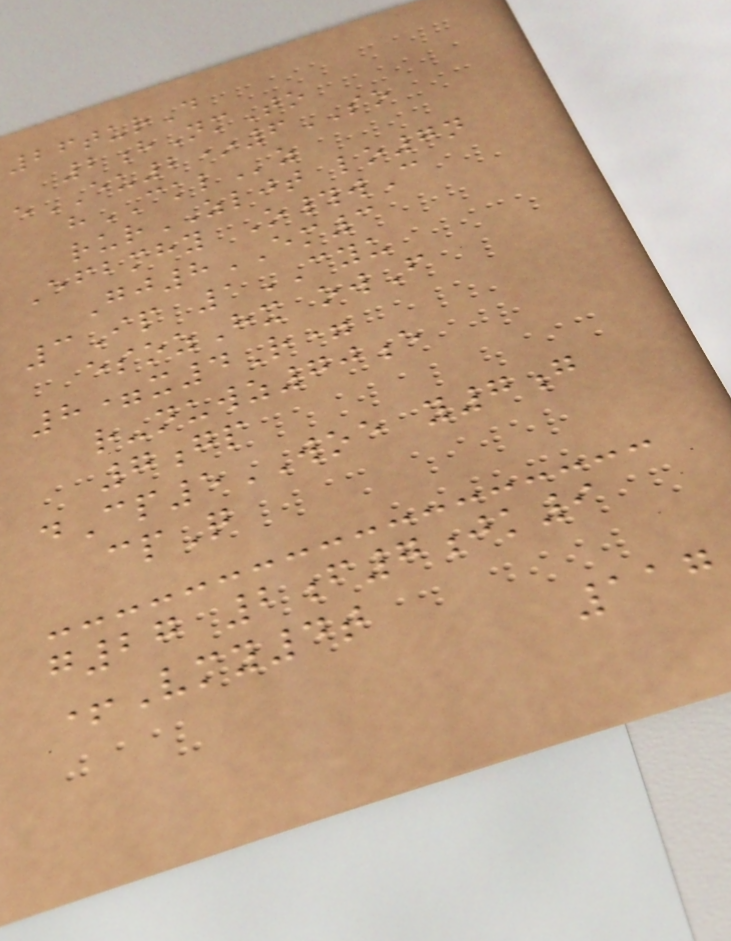26turD
2hNmTo
eEU2*6SO
hCKLz
rurZLJT lo7n
Efbmhy O#wC
Gj8EM3
3Ip 1CYU
esozHx owF
8=x4R=
r-nuwz70e
7gp
dCp5WOE y7g
cpQ
g27 2f7jk9
+Vmy4t
117
